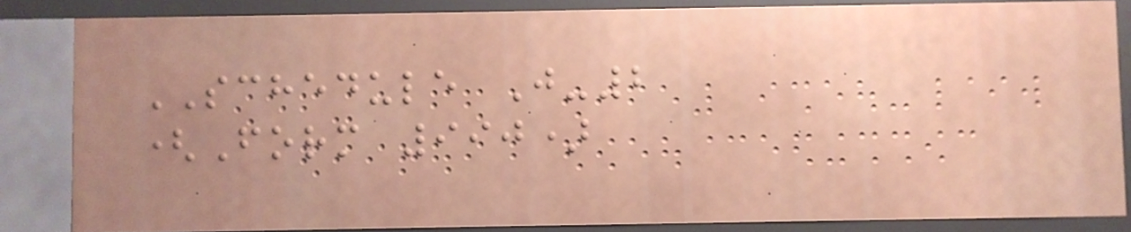SCHEDULE J-2
(Form 990)
